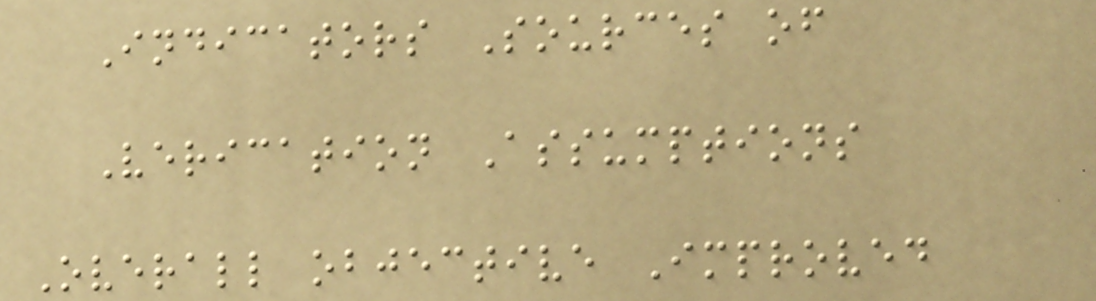Indicators Sources of
Verication Assumptions
Overall objective Improved
